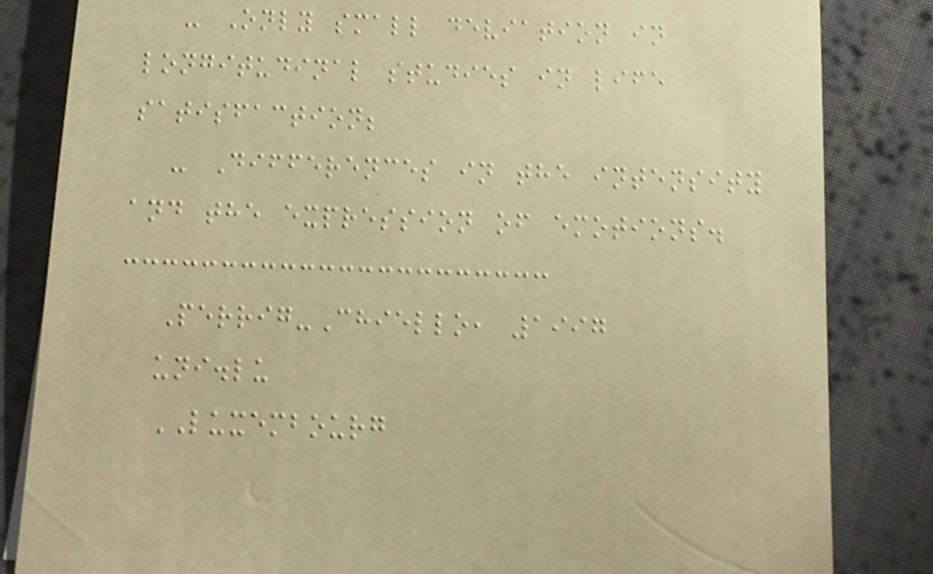- Only small deviation in
longitudinal studies in life
satisfaction;
- Differences in the intensity
and the expression of emotions.
Perrig-Chiello, 1997
uni.lu
LUXEMBOURG
